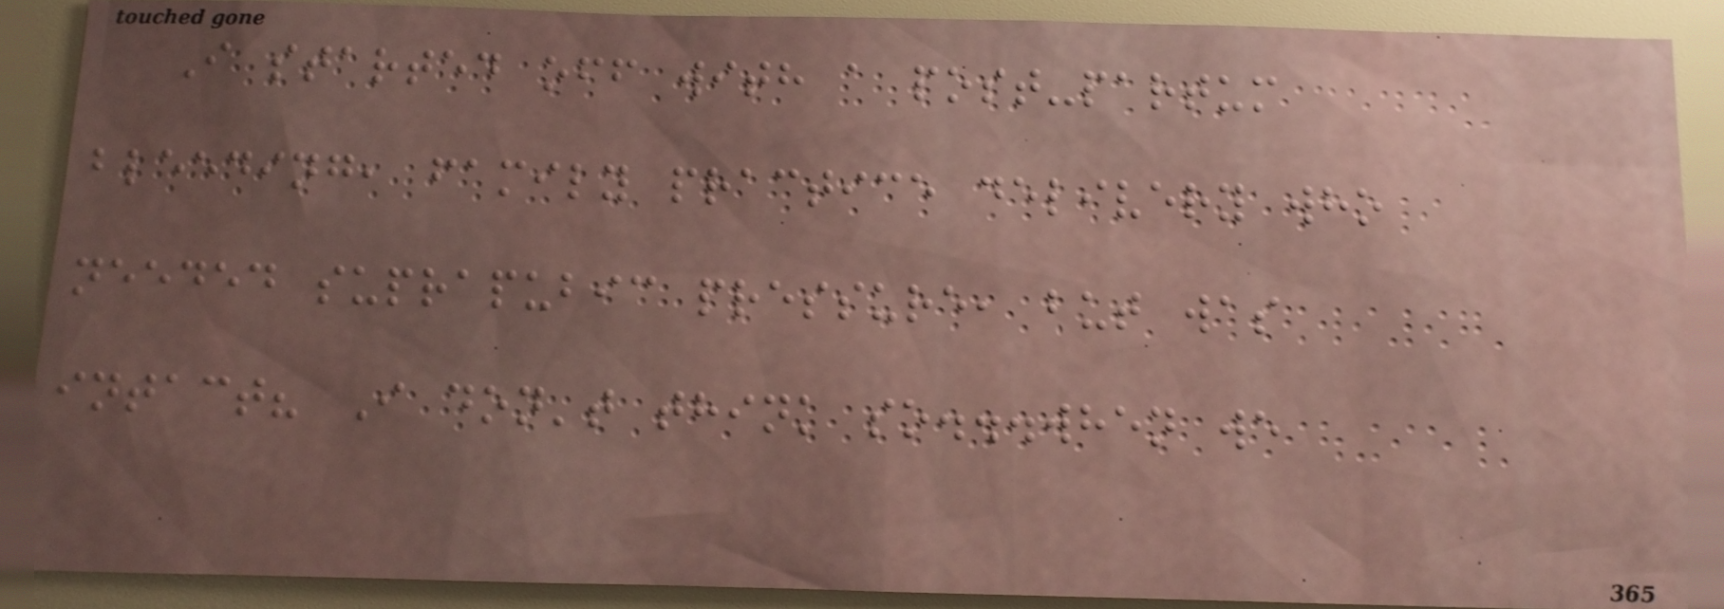I started off with a post-partum
bleeding, family practice delivery who
needed suprapubic pressure, but was
intact? I don't think so...when we
